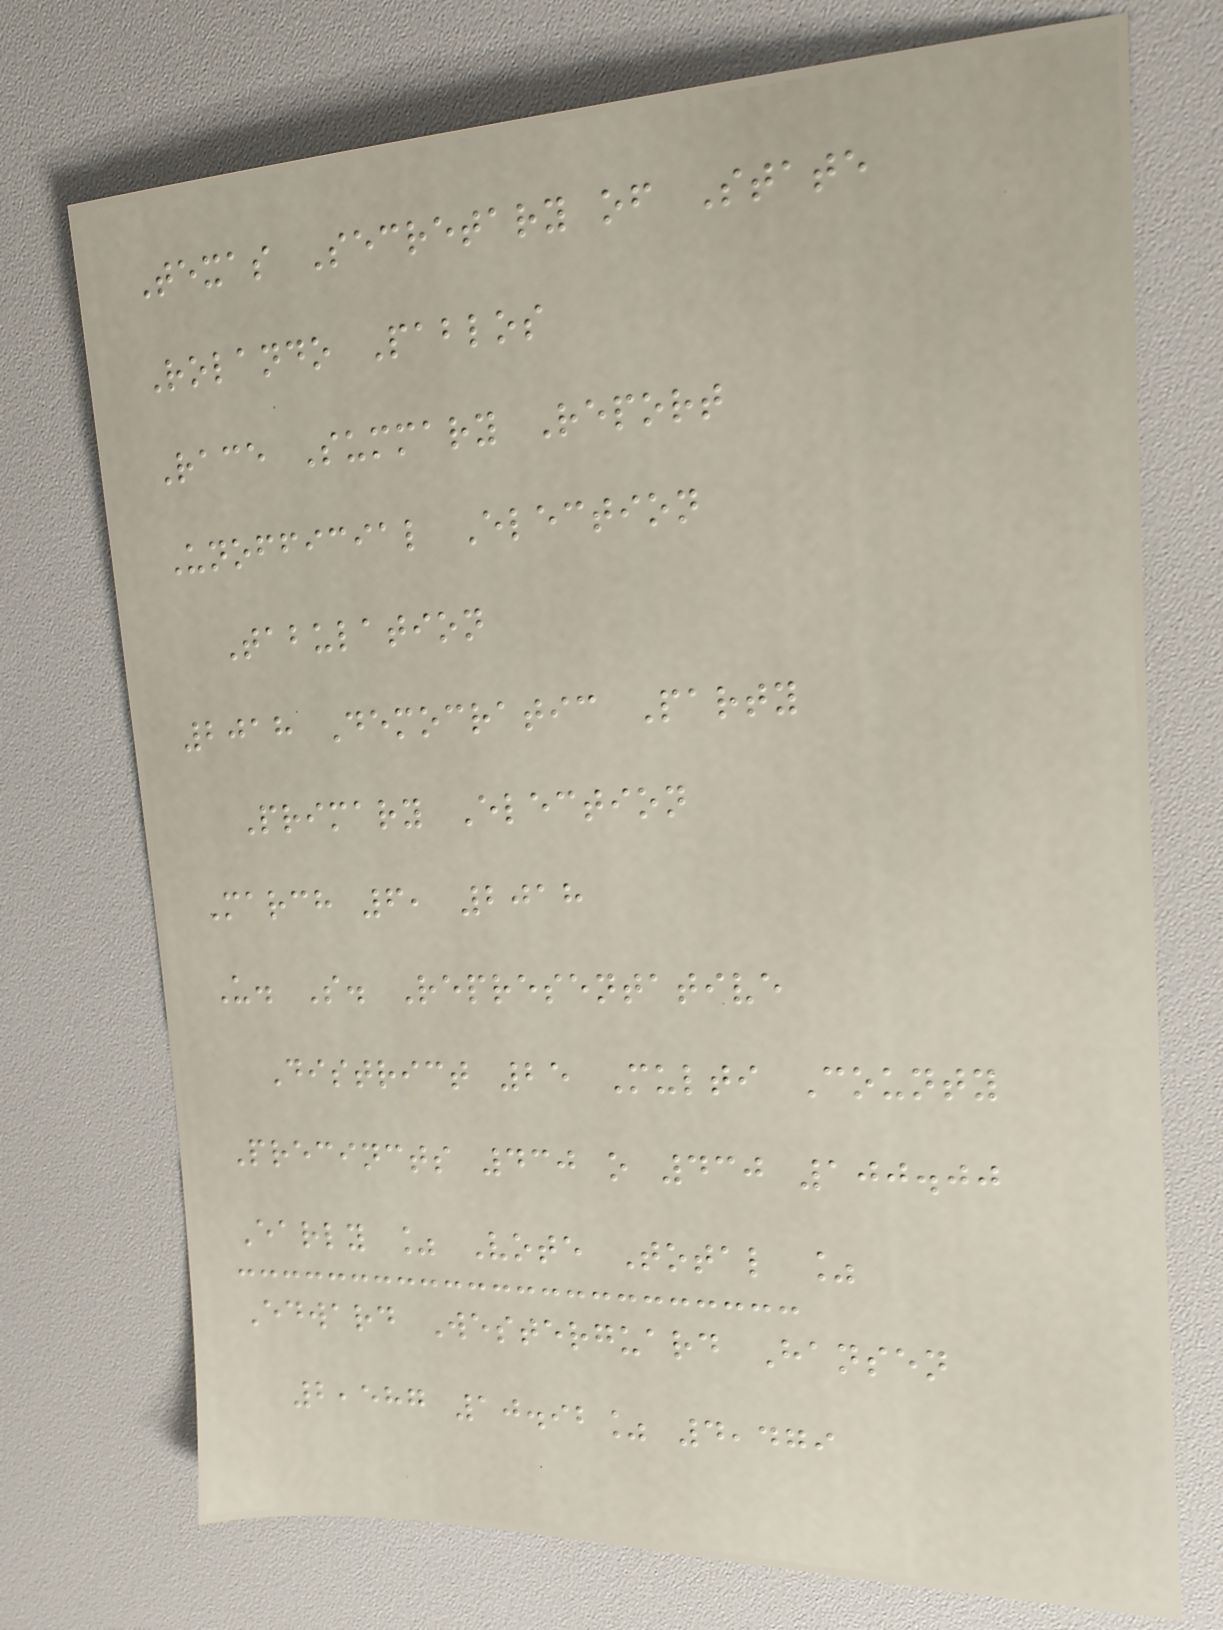Texas Secretary of State
Rolando Pablos
Race Summary Report
Unofficial Election
Tabulation
2018 Democratic Party
Primary Election
March 6, 2018
U. S. Representative
District 25 Multi County
Precincts 430 o 430 100.00
Early % Vote Total %
Edward Westerguard Hansen
2,587 10.92% 4,479
